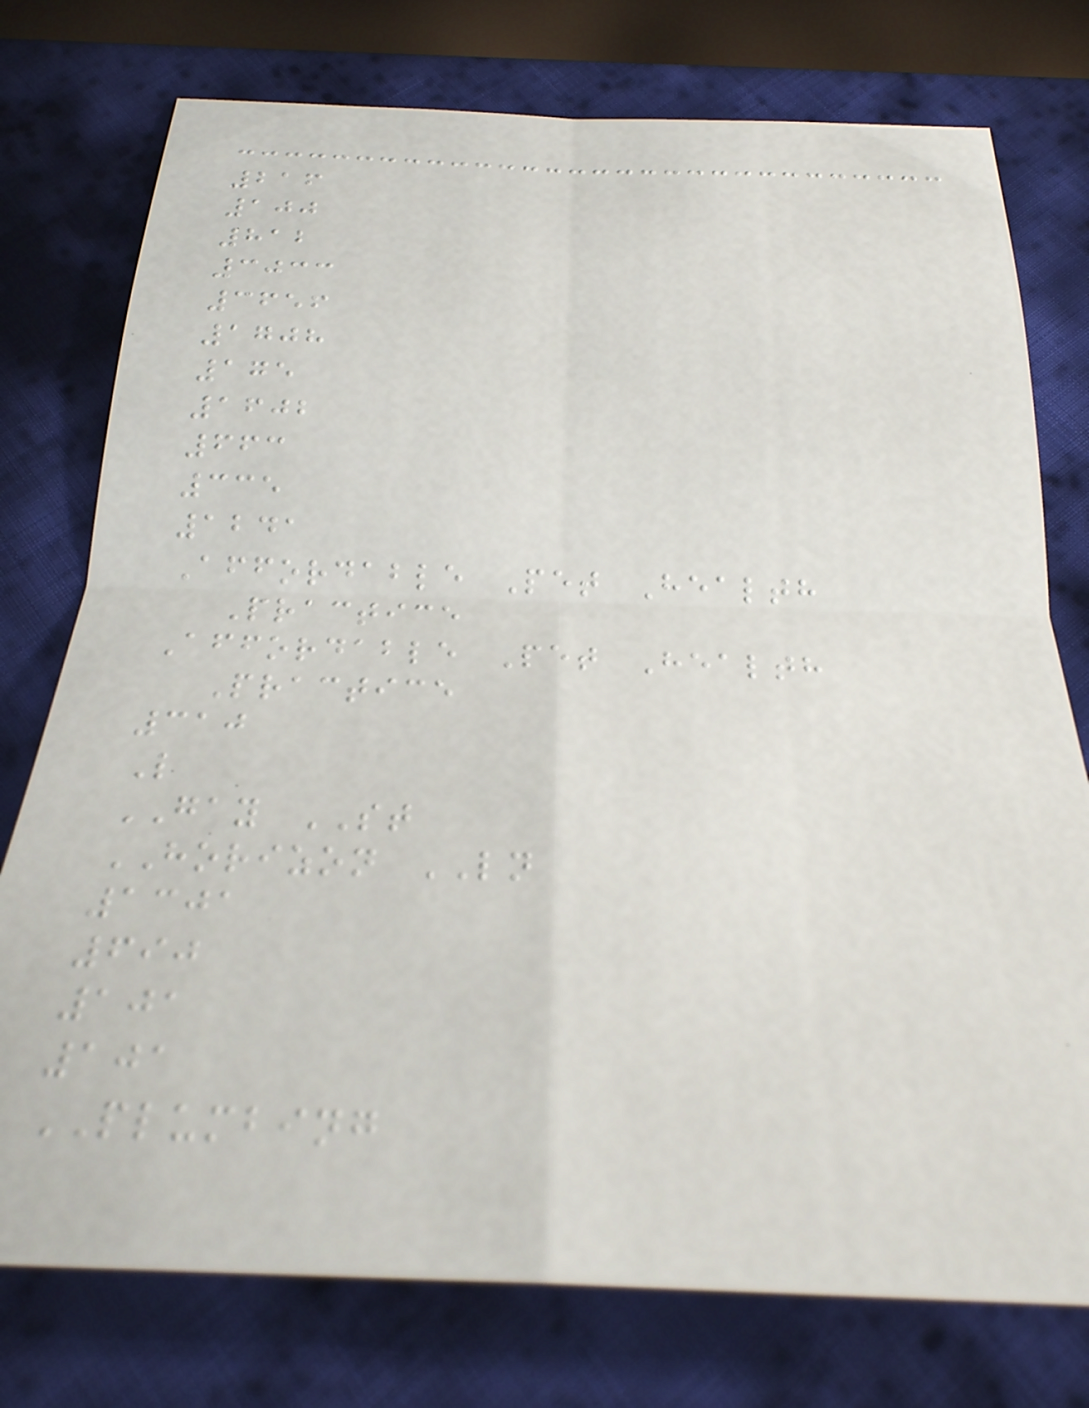216
100
812
3033
3656
1708
175
1602
663
335
1241
Affordable Pet Health
Practice
Affordable Pet Health
Practice
310
L
GAY ST
HORIZON LN
1301
690
101
101
PLUMBING
